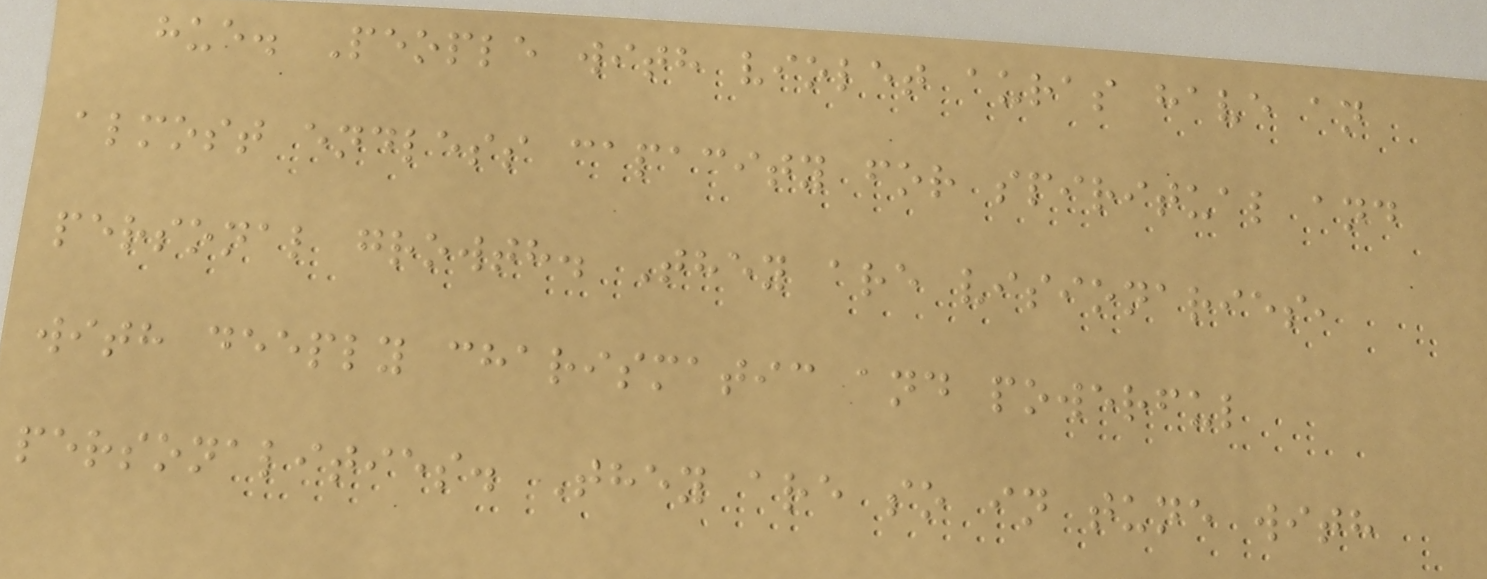hue. People with violet auras have an
almost endless capacity for spiritual and
personal growth. They are visionaries,
with deeply charismatic and powerful
personalities. They are so in tune with
